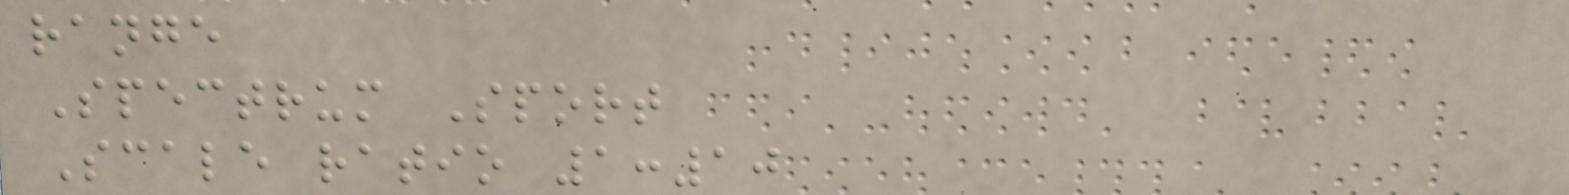range
Spectrum Sport
Scale ratio 1:10
